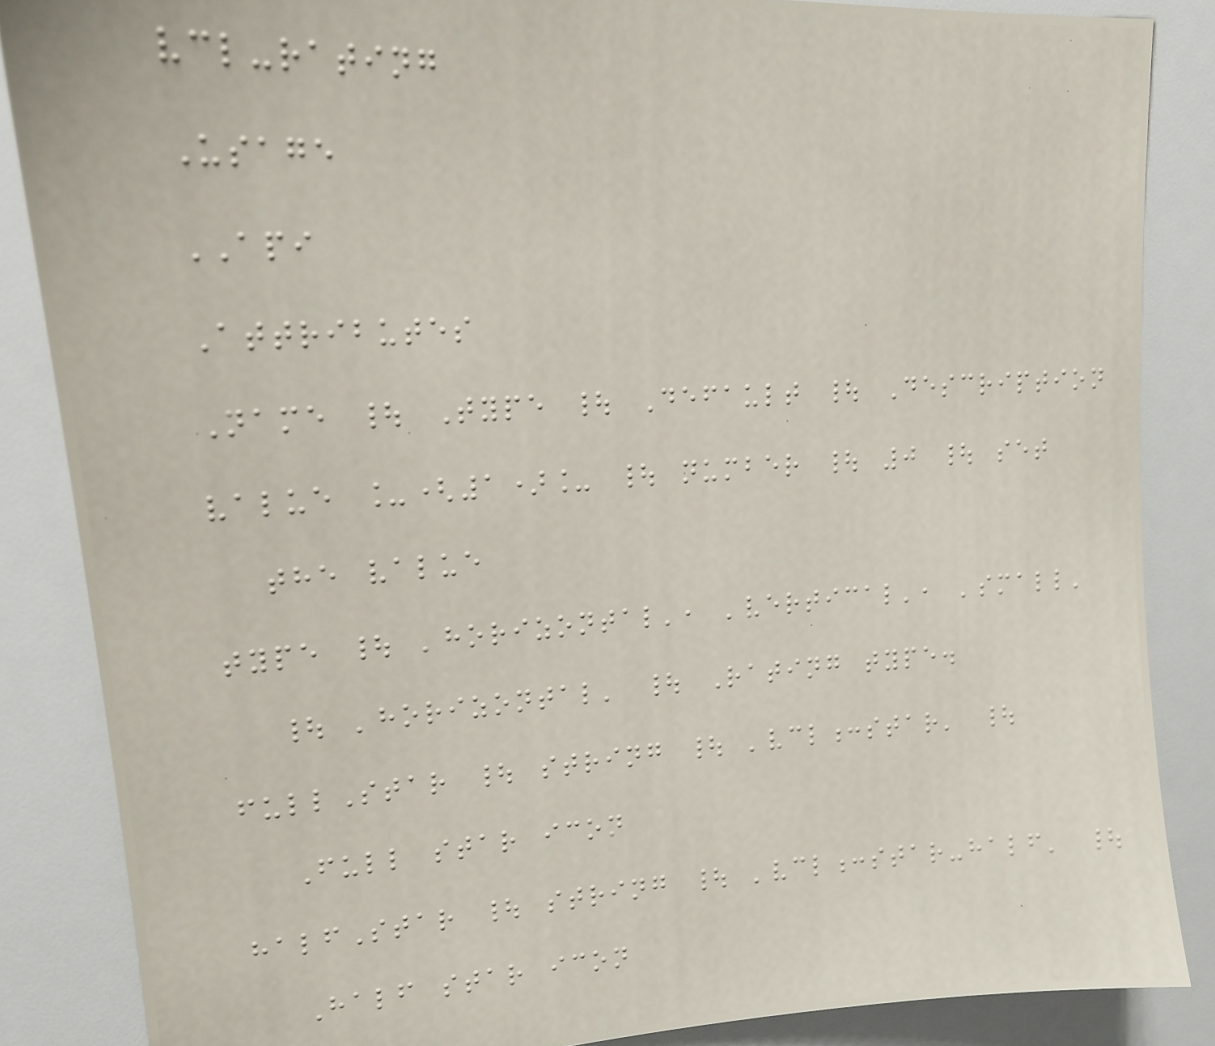vcl-rating
Usage
API
Attributes
Name | Type | Default | Description
value _(1)_ | number | 0 | set
the value
type | 'horizontal', 'vertical', 'small'
| 'horizontal' | Rating type.
fullStar | string | 'vcl:star' |
Full star icon
halfStar | string | 'vcl:star-half' |
Half star icon
